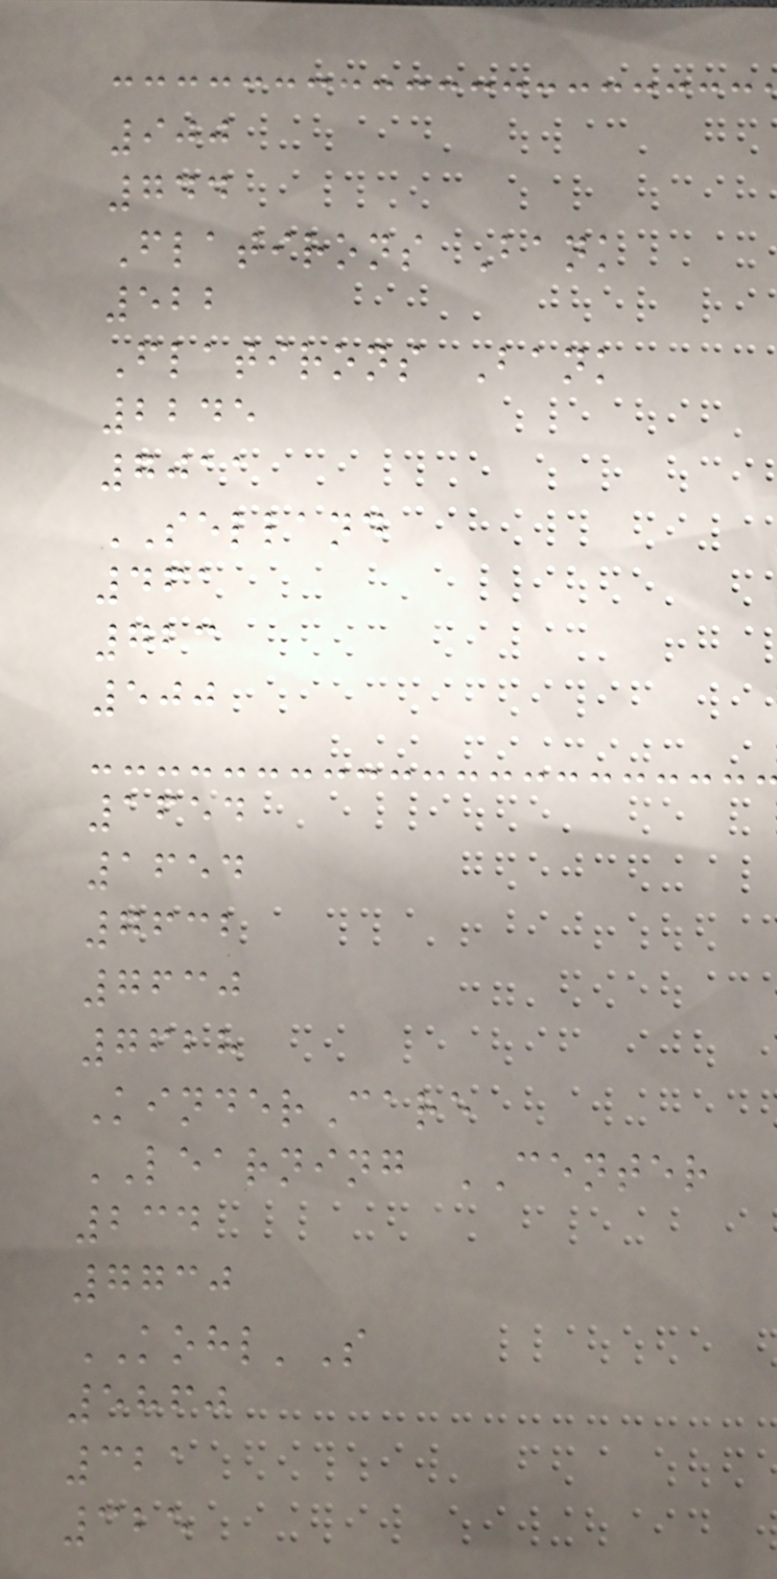900
744
Flatirons Bank
522
Flatirons Bank
2245
7011
SELLAND
461
723
500
1654
1654
7632
7630
7628
KinderCare
LEARNING CENTER
234
7730
KOHL'S
5860
321
325
